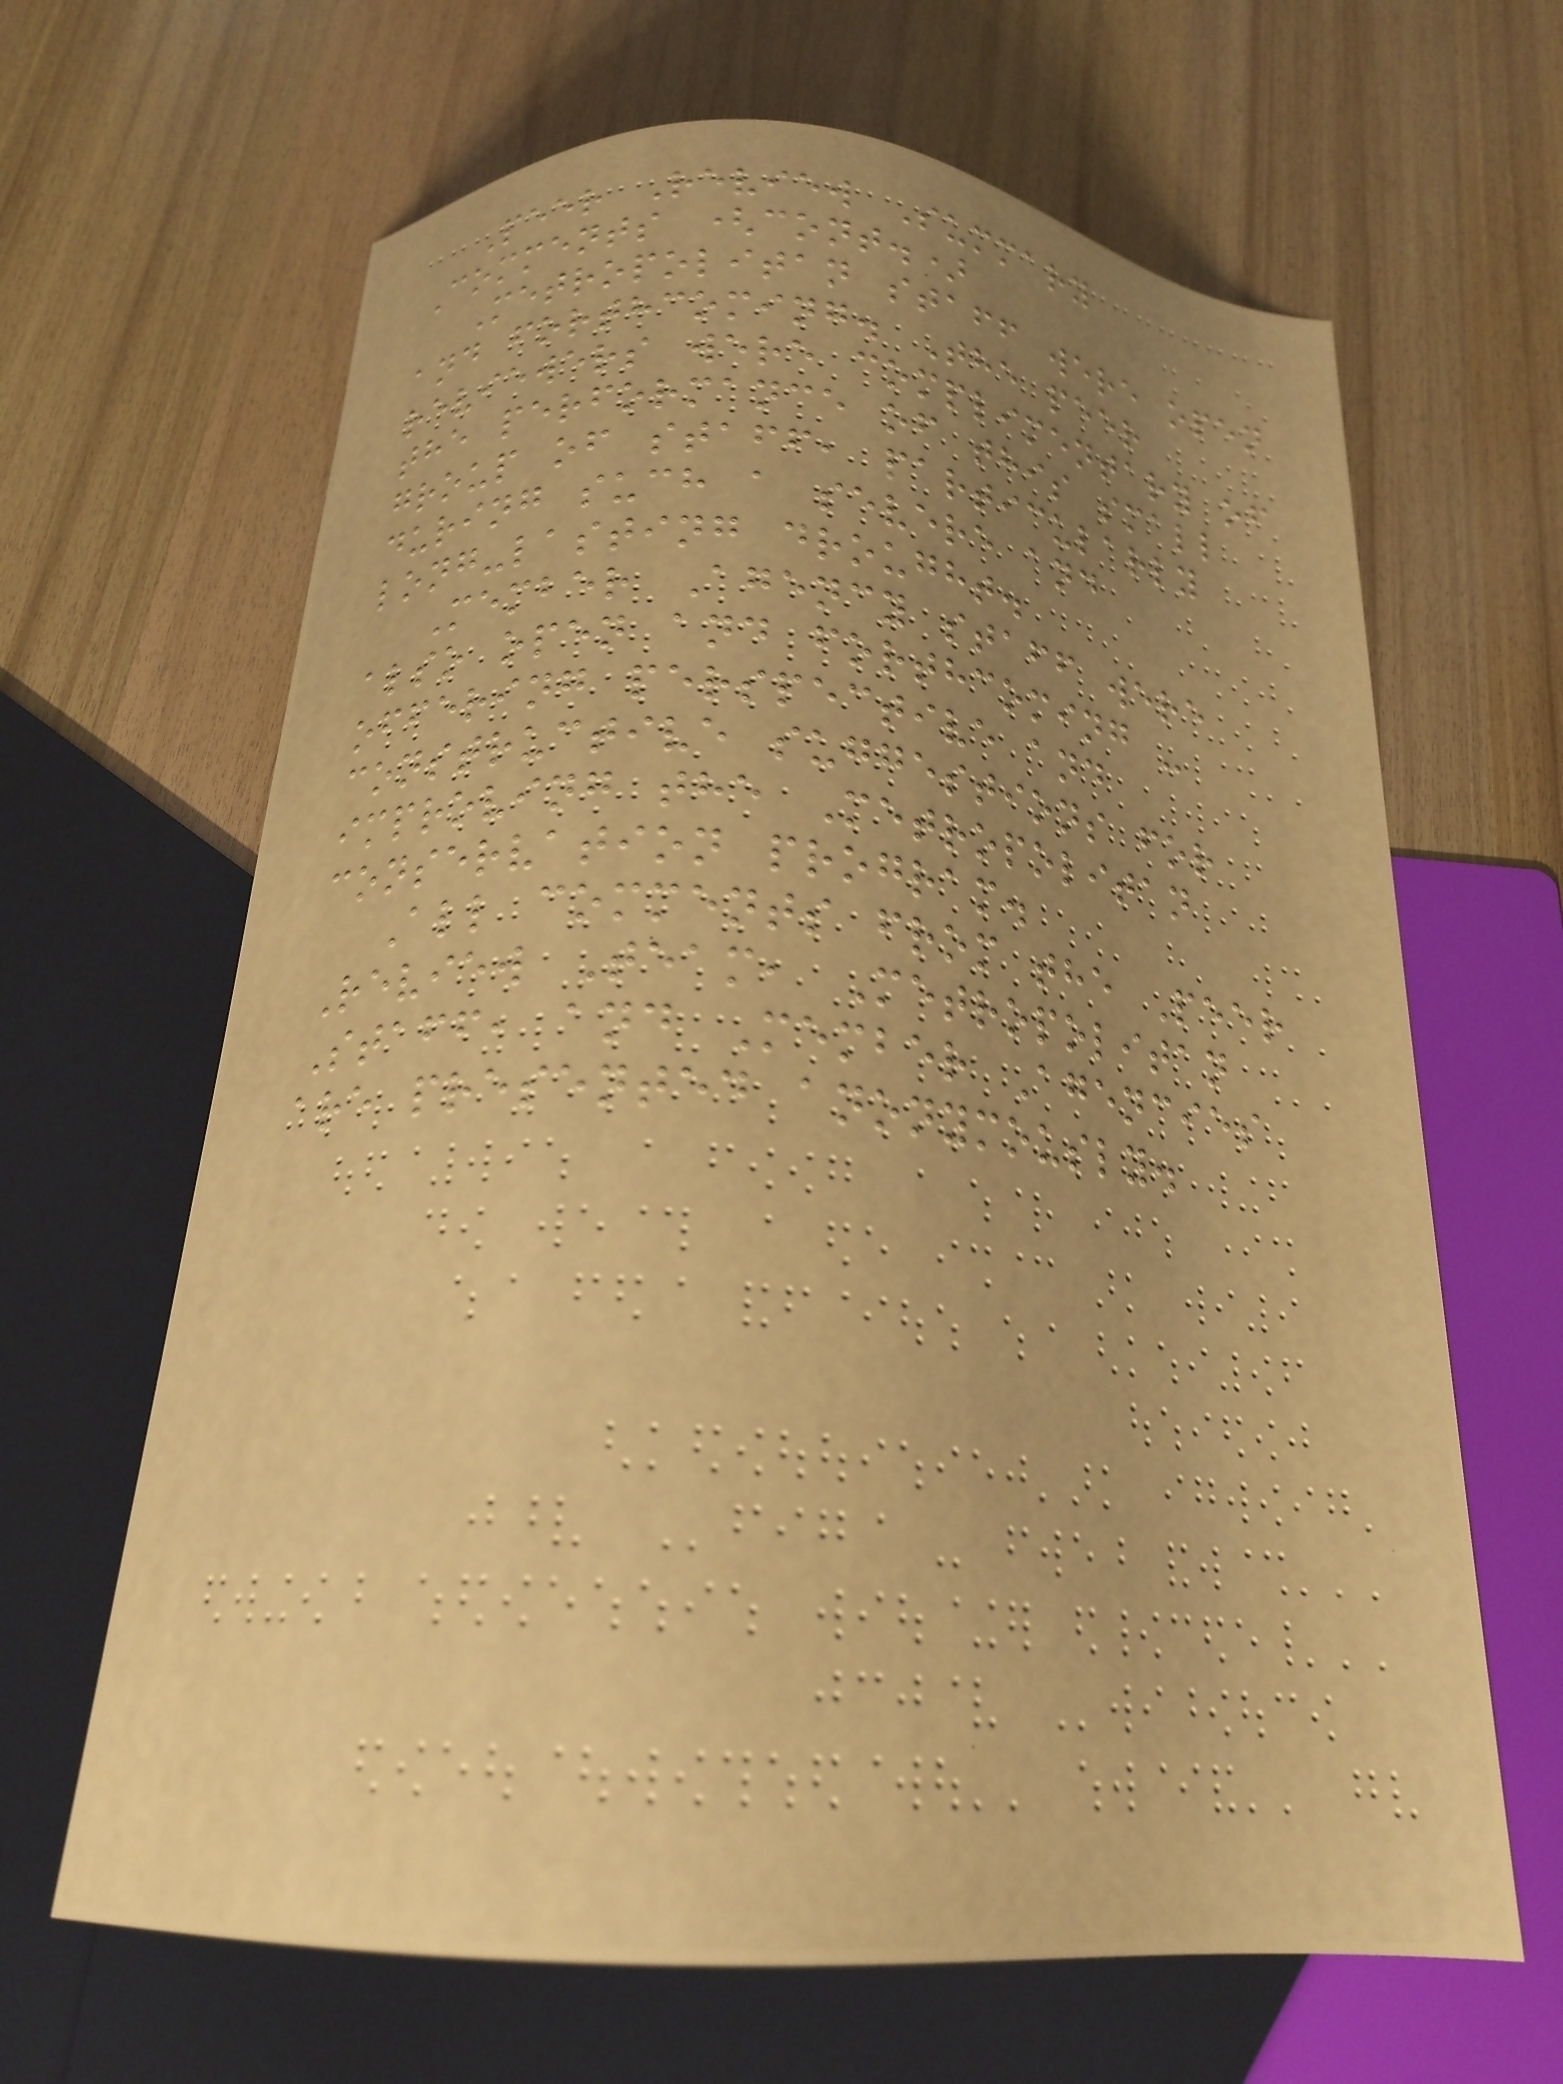Peer Review Summary
Comments (cont.)
Metropolitan staff were open
and forthcoming. The peer
reviewers were complimentary of
the performance of this small
group of staff, particularly
during such a severe and
long-lasting drought.
Member Agency staff were
also open and forthcoming -
offering perspective and
constructive suggestions for
improving the Metropolitan
conservation program.
All comments from the Peer
Review Team, Metropolitan
Staff, and Member Agencies
are presented anonymously.
